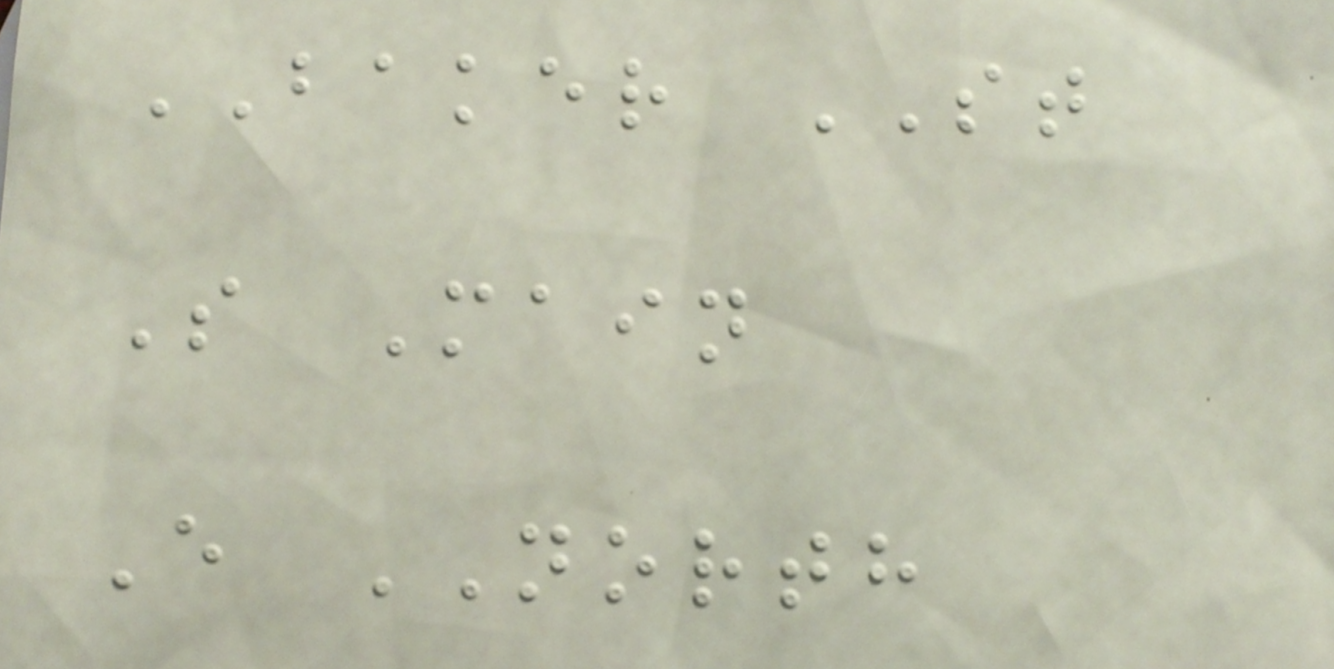BAKER ST
S Main
E NORTH
